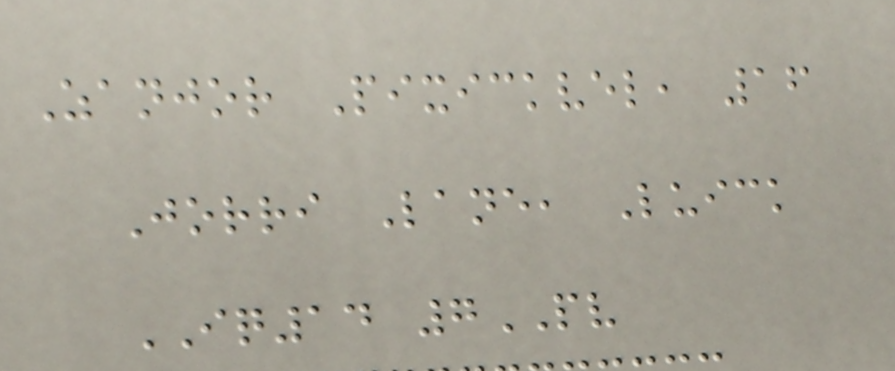Zanjor Pixickvel, 16
Jorri Lane, Luick
IQ14 7PV
